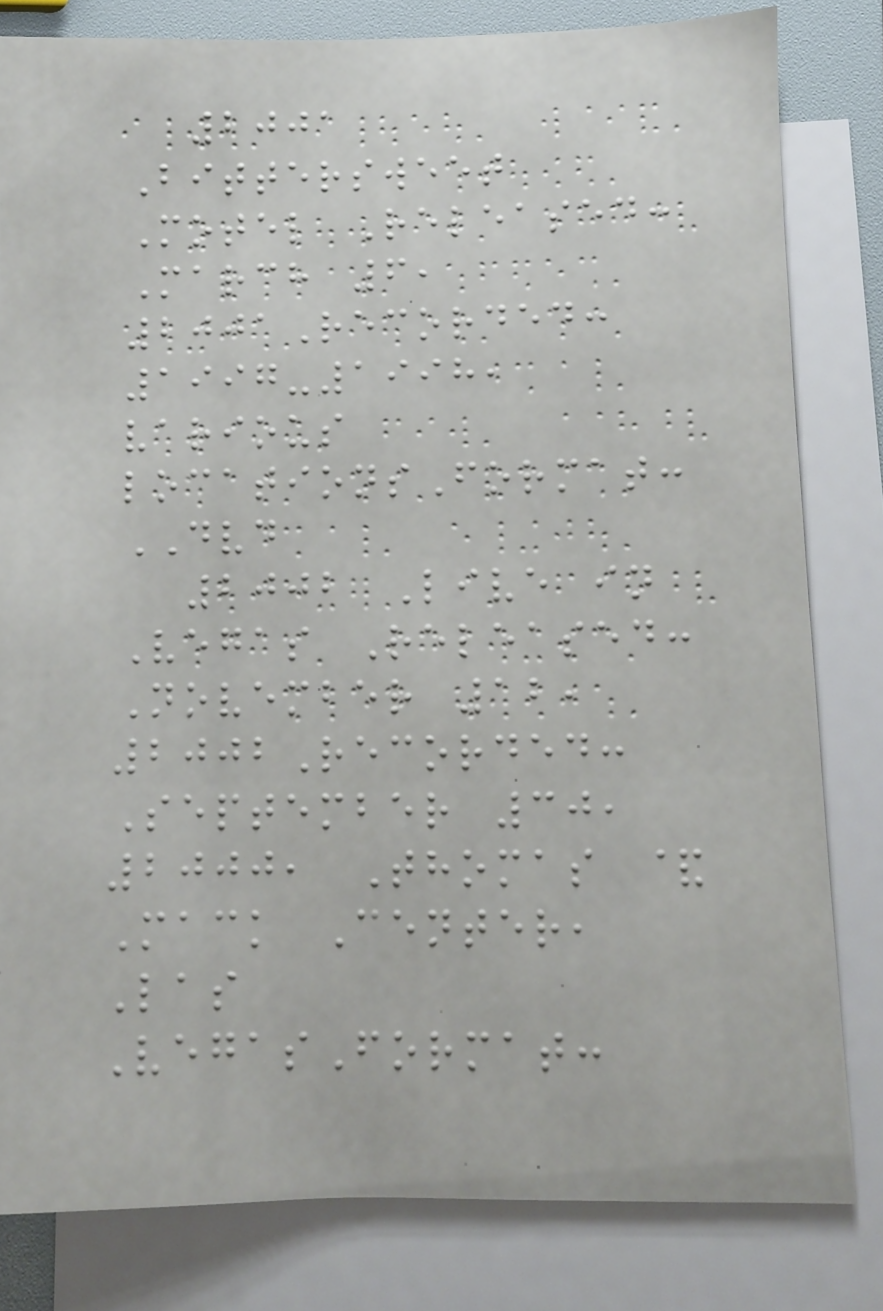2001
Bittersweet
Motel Released:
March 6,
2001Recorded:
1997-1998,
various
locationsFormat:
DVD
2002 Live in
Vegas Released:
November 12,
2002Recorded:
September 30,
2000, Thomas &
Mack Center,
Las
VegasFormat:
